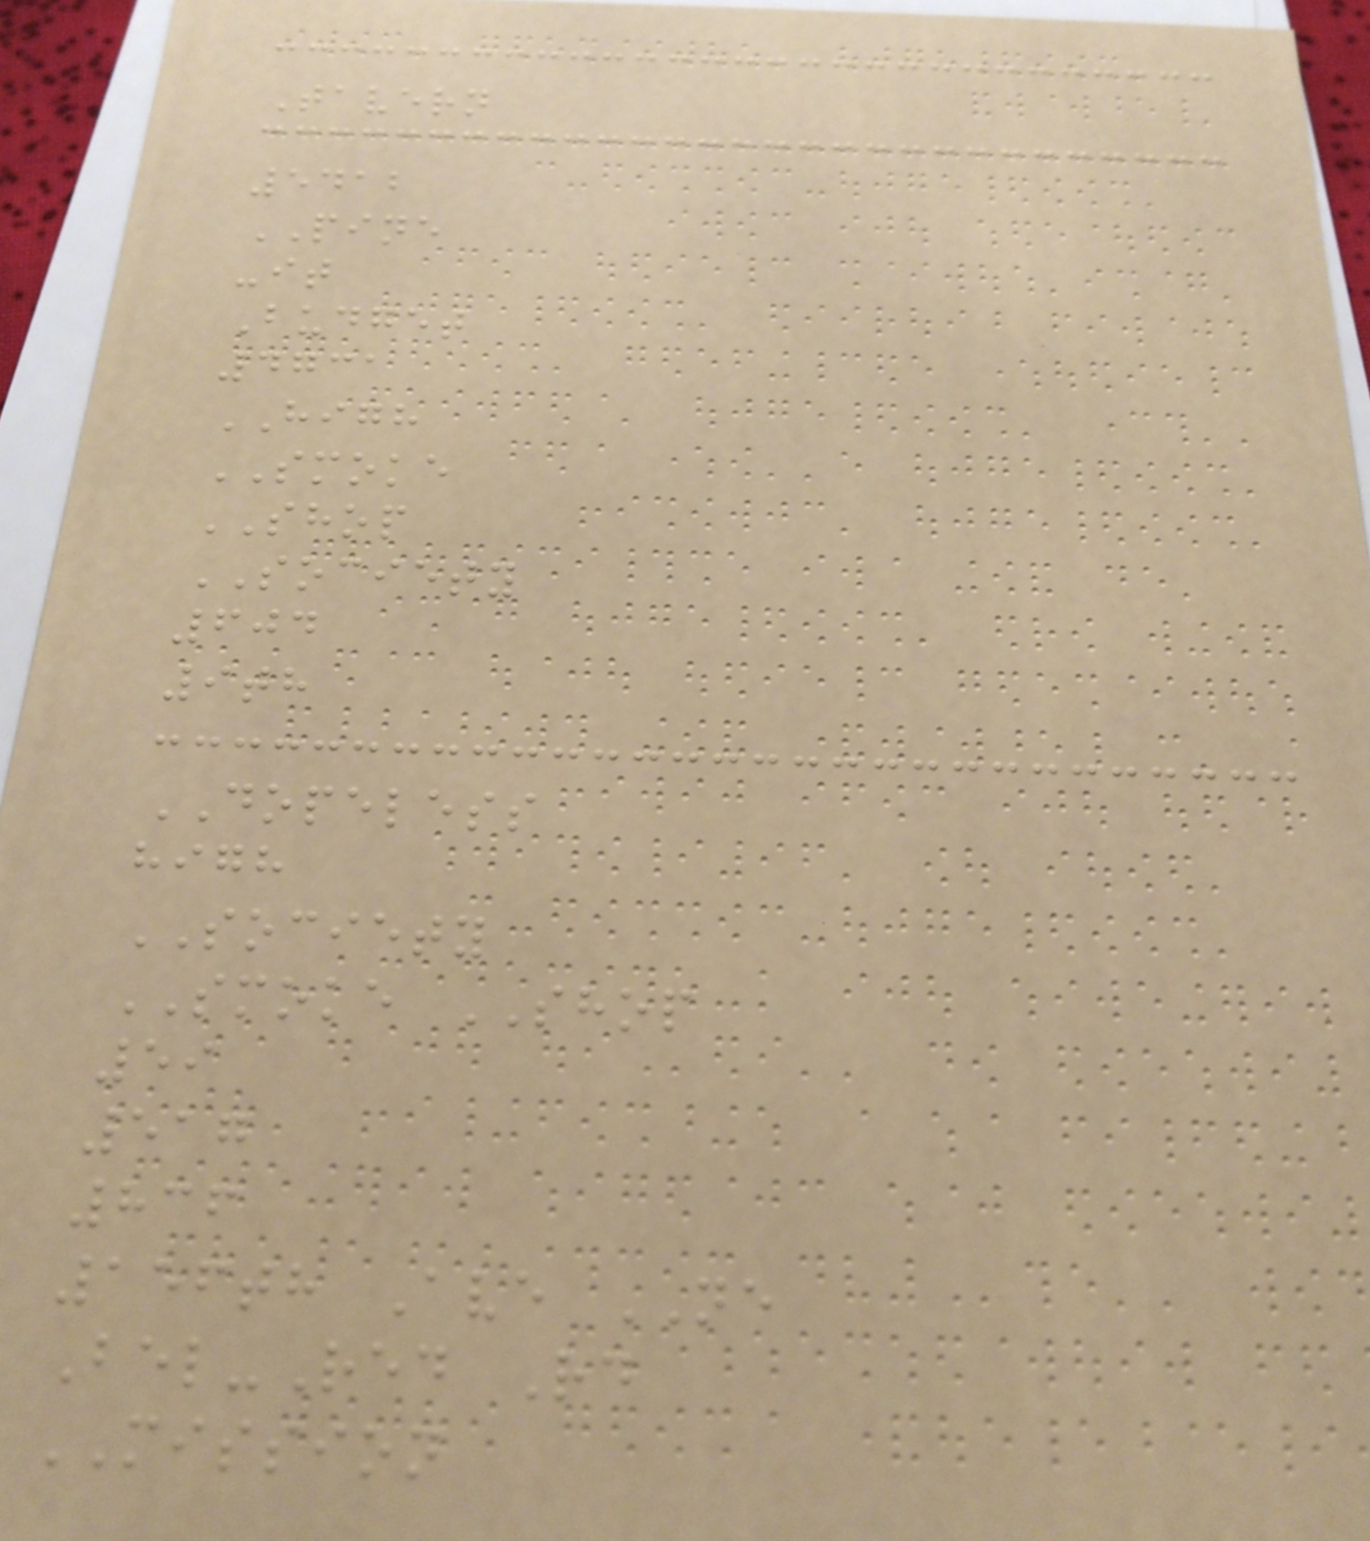Tavern
5412
PINE
-it
Budget
4731
HIGH
SMOKE
SHOP
SOCIETY
604
9th
DOPELESS
high
SOCIETY
SMOKE SHOP
59
517
836
156th Ave NE
Bel-Red Rd
MISSION
